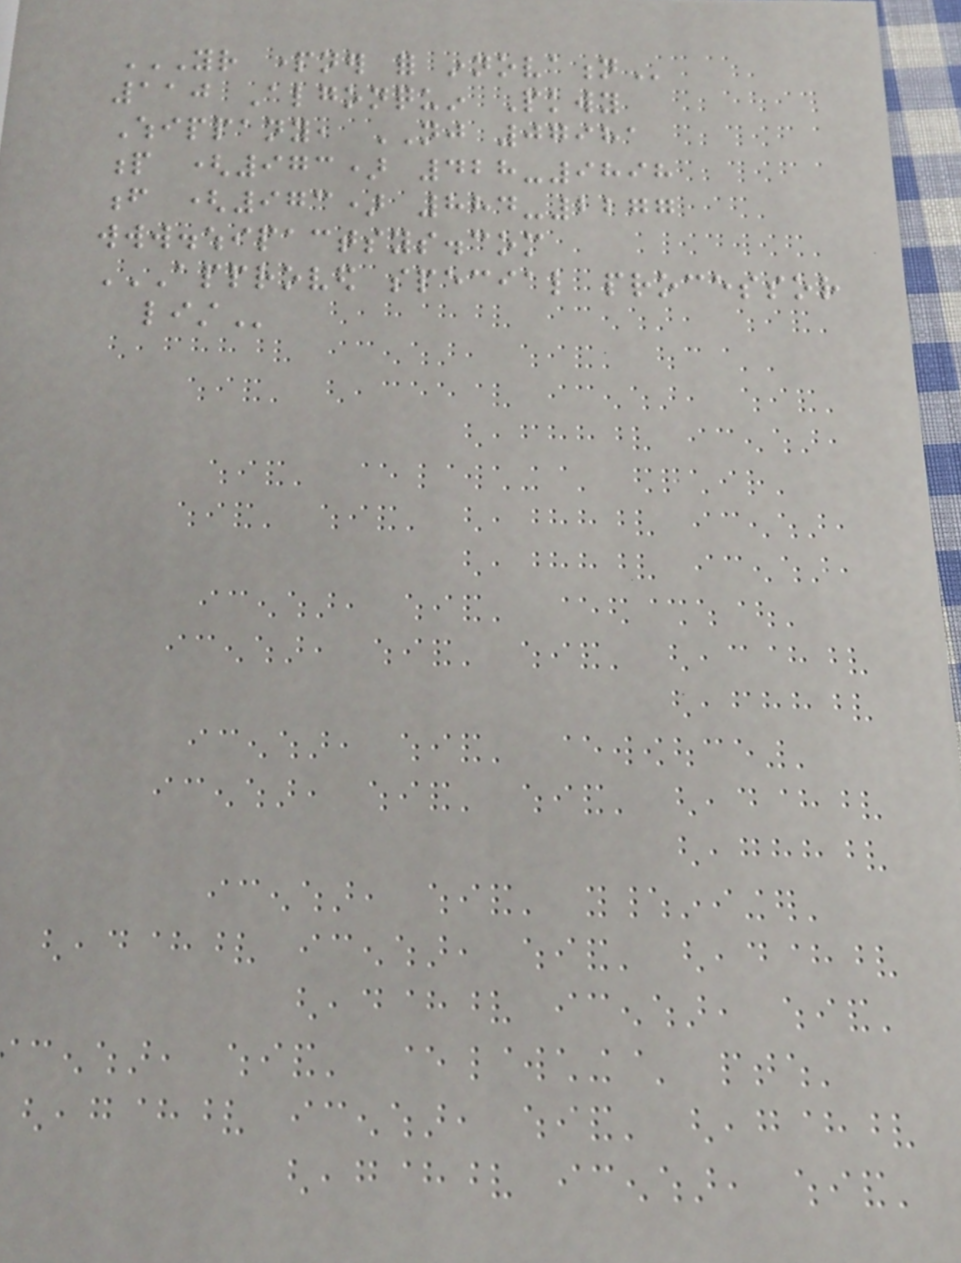YOUR PARTNER FOR INNOVATION
110 Algonquin Pkwy
Whippany, NJ 07981
p (973) 428-9898
f (973) 884-2277
www.whipactsys.com
APPROVED SPECIAL PROCESSOR
LIST
